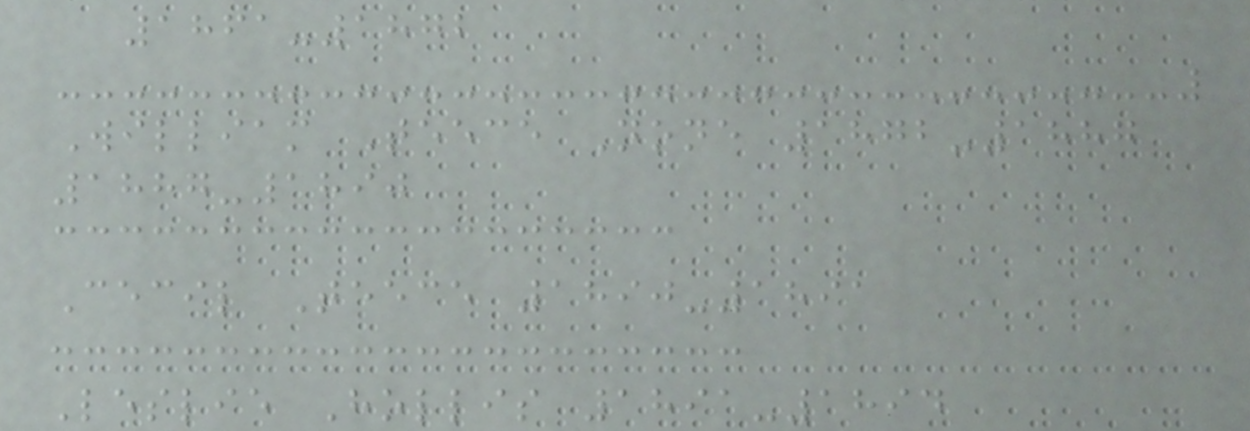1861-1872
William Teece None 1872-1887
1887-1890
Cecil Teece 1890-1891
Leslie Hollis 1891-1894
